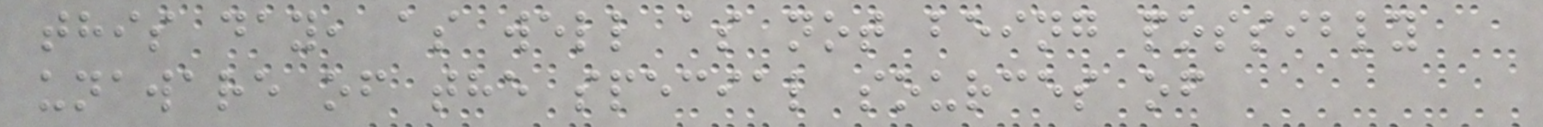this day, as well as not being possibly
unaware of the special sources of
